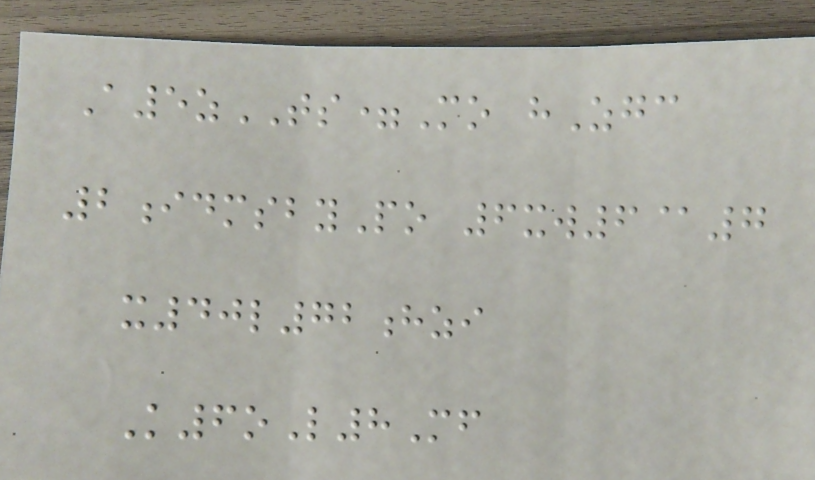A5zTS=Mo hZgc
2idmsbyPo 6xw6@7
x40l72hzi
K6oL8Mf
